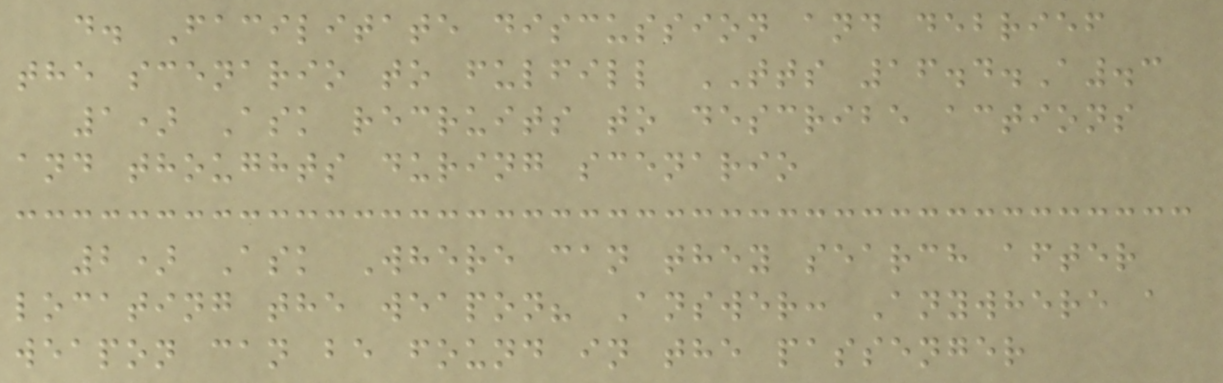d. Facilitate discussion and debrief
the scenario to fulfill TTS 16.4.A.3
1) Ask recruits to describe actions
and thoughts during scenario
2) Ask Where can they search after
locating the weapon? Answer: Anywhere a
weapon can be found in the passenger
